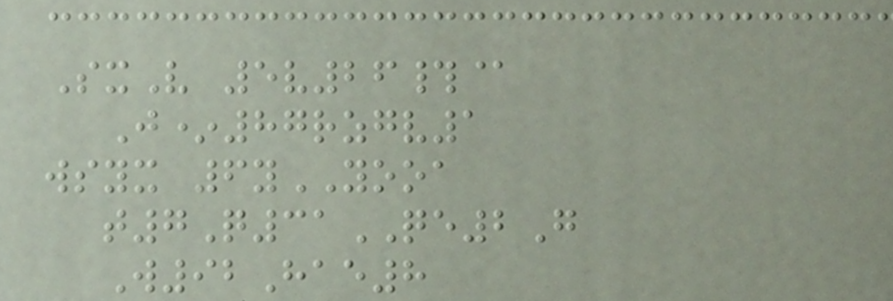SxV 5v26#@
J*87rzgv1
wsyx 6yYOOA
t7Q31QE2G
W92Hae8
